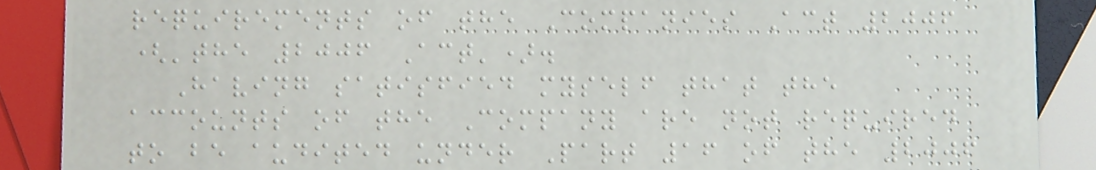requirements of the Companies Act 2006
('the 2006 Act').
Having satisfied myself that the
accounts of the Company are not required
to be audited under Part 16 of the 2006
